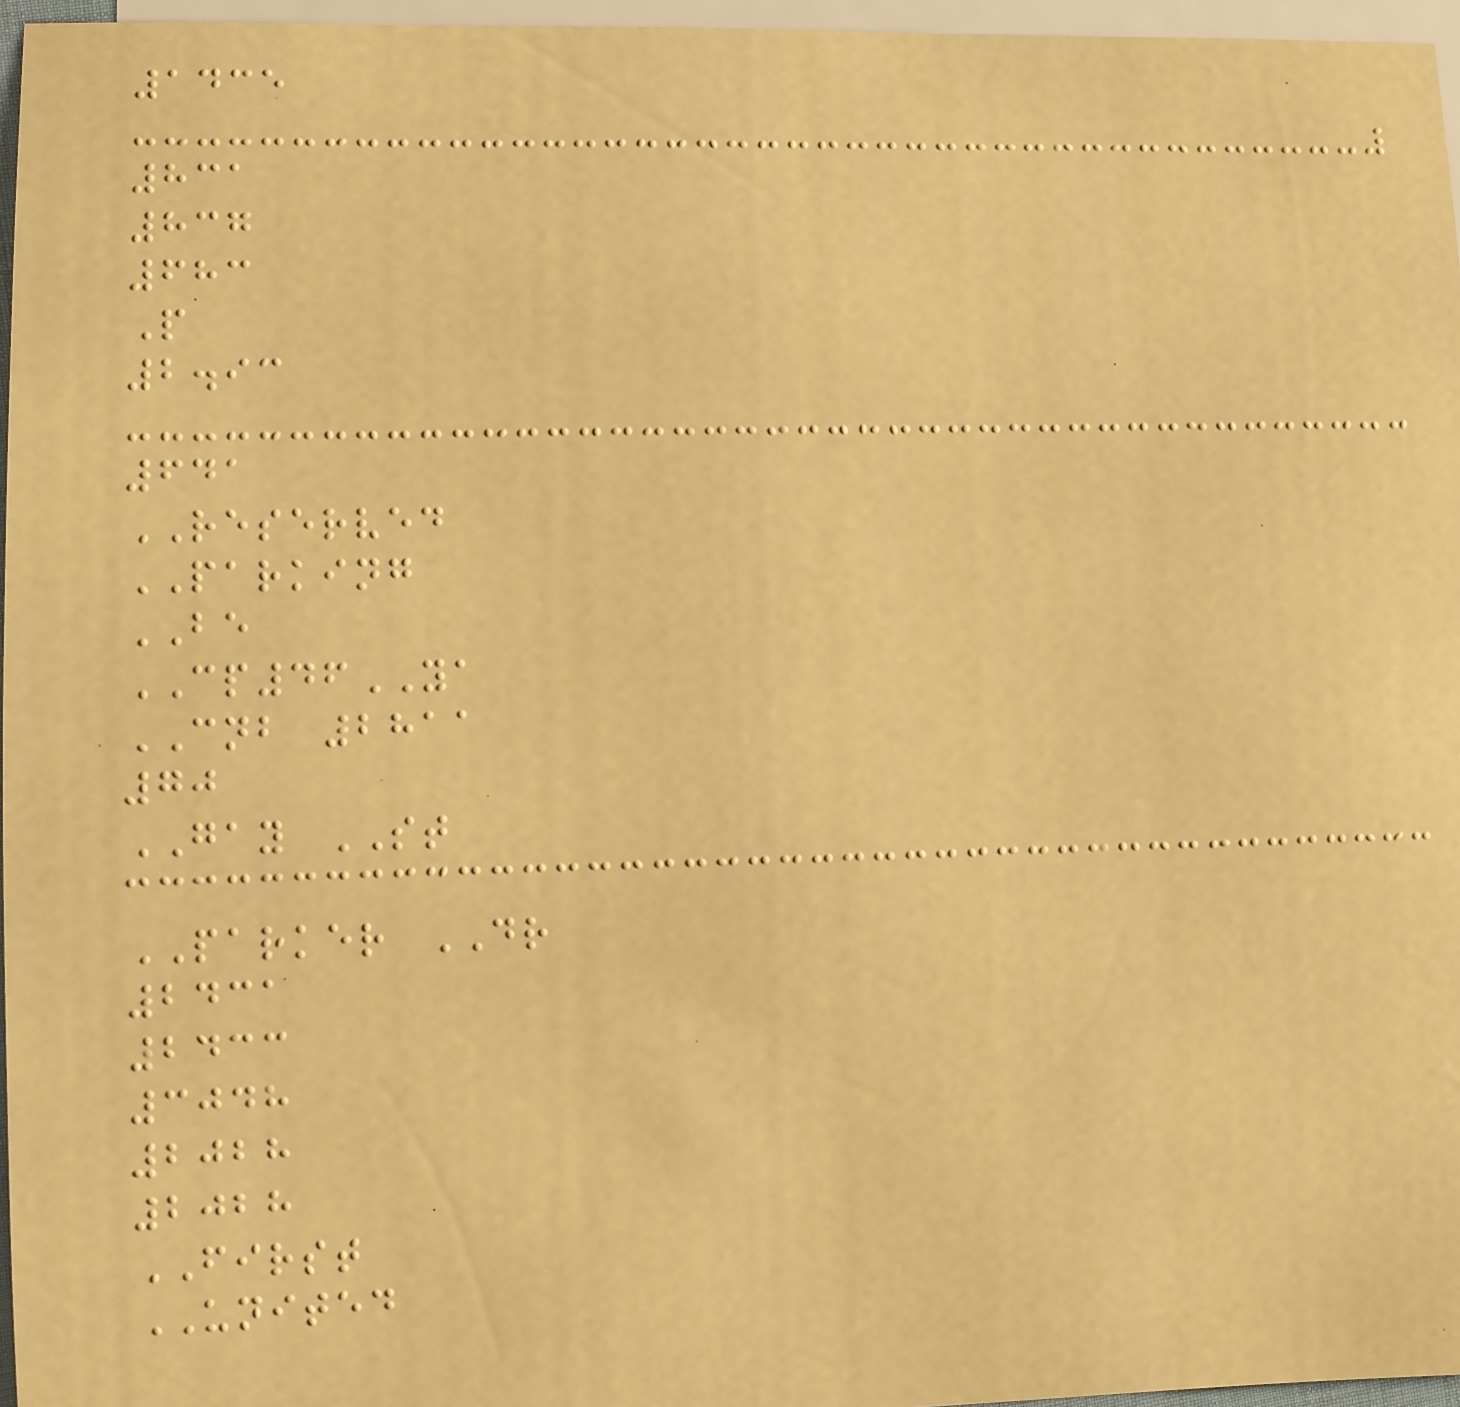1435
831
837
683
P
2.93
641
RESERVED
PARKING
BE
CP46YA
CNB 2811
70
GAY ST
PARKER DR
2431
2433
3048
2028
2028
FIRST
UNITED
